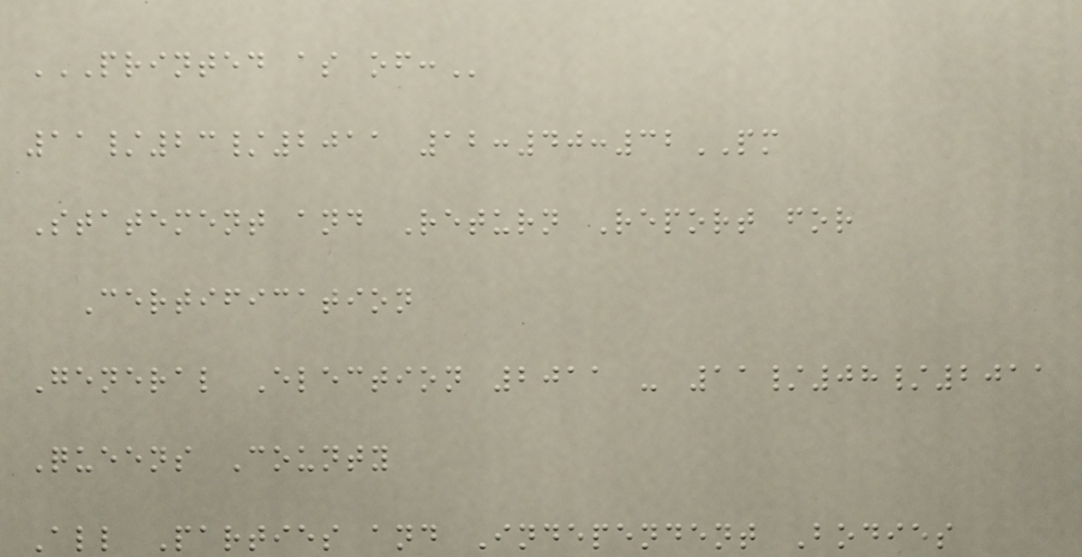PRINTED AS OF:
11/23/2011 12:40:32PM
Statement and Return Report for
Certification
General Election 2011 - 11/08/2011
Queens County
All Parties and Independent Bodies
